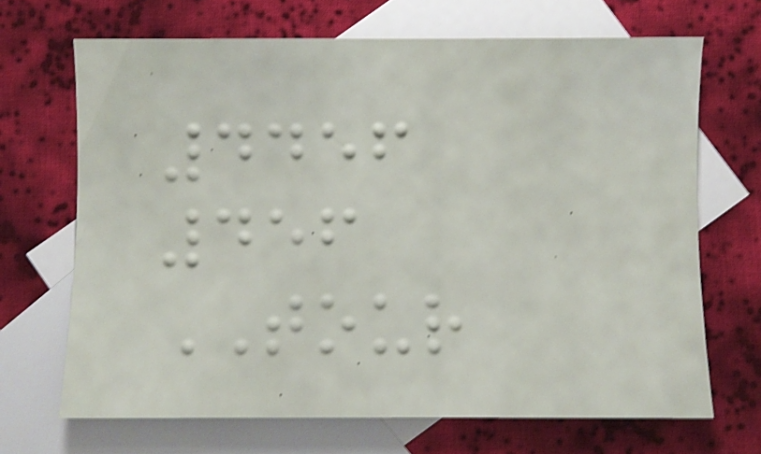4456
456
TOUR
